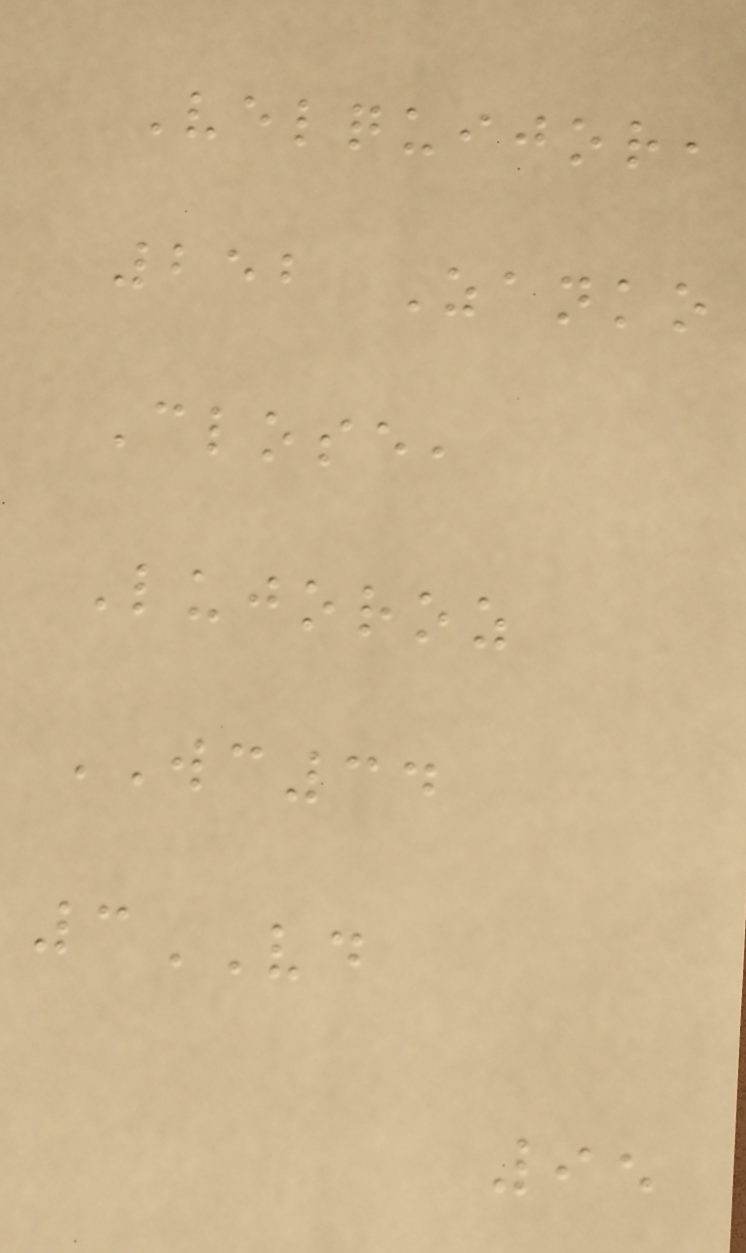Velquijor,
252 Zanko
Close,
Lujoroz
WC34
3VD
95
